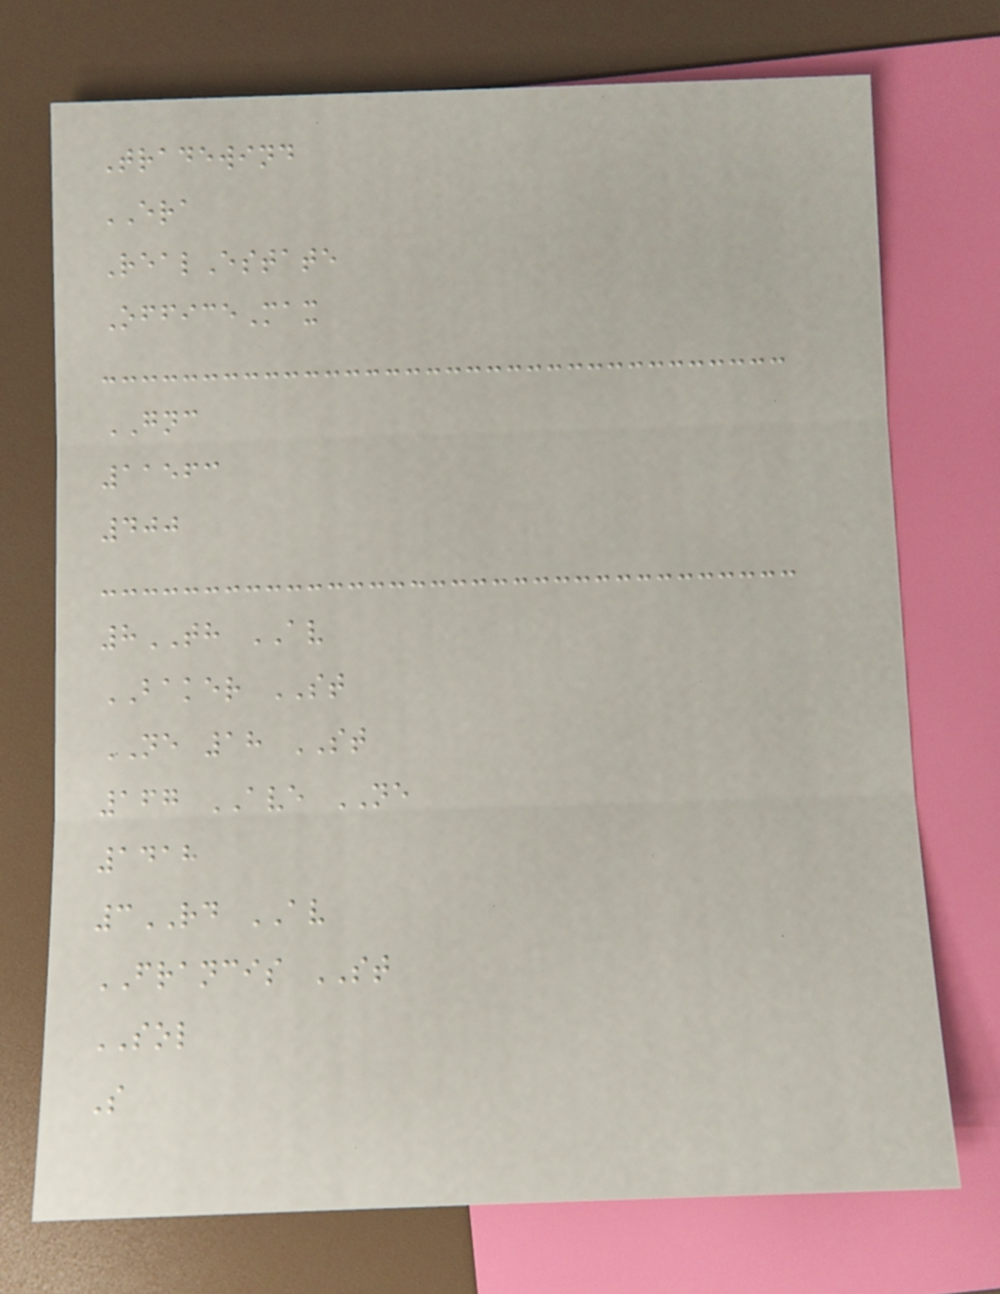Tradewind
ERA
RealEstate
OfficeMax
GNC
11563
400
8TH AV
BAKER ST
NE 18 ST
167 AVE NE
1418
3RD AV
FRANCIS ST
SOL
S
